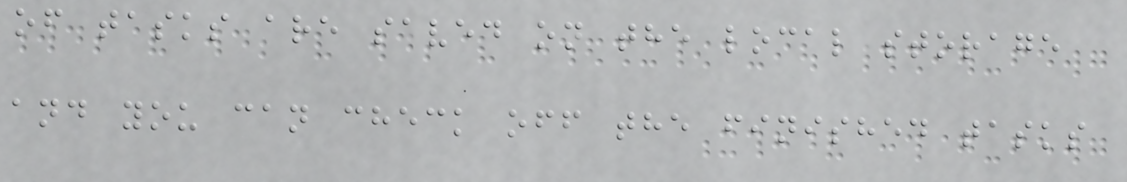of tasks are saved on the local storage
and you can check off the finished tasks
